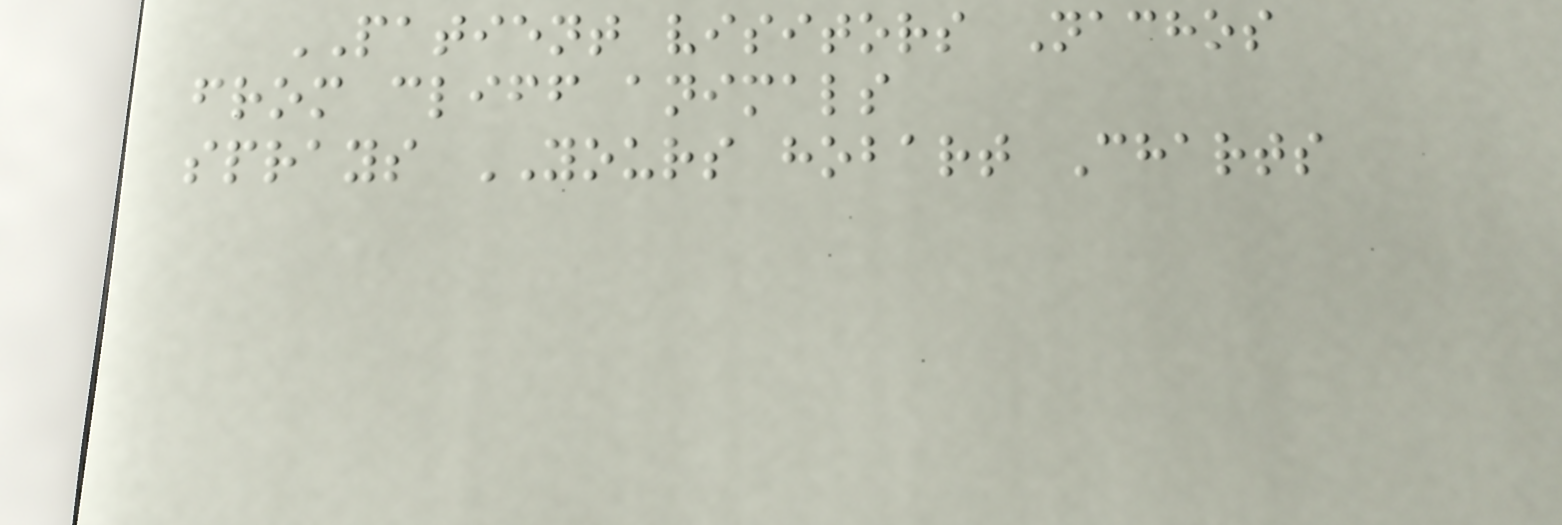PATIENT visitors Nachos
from cliff animals
sprays YOURS hobart Charts
